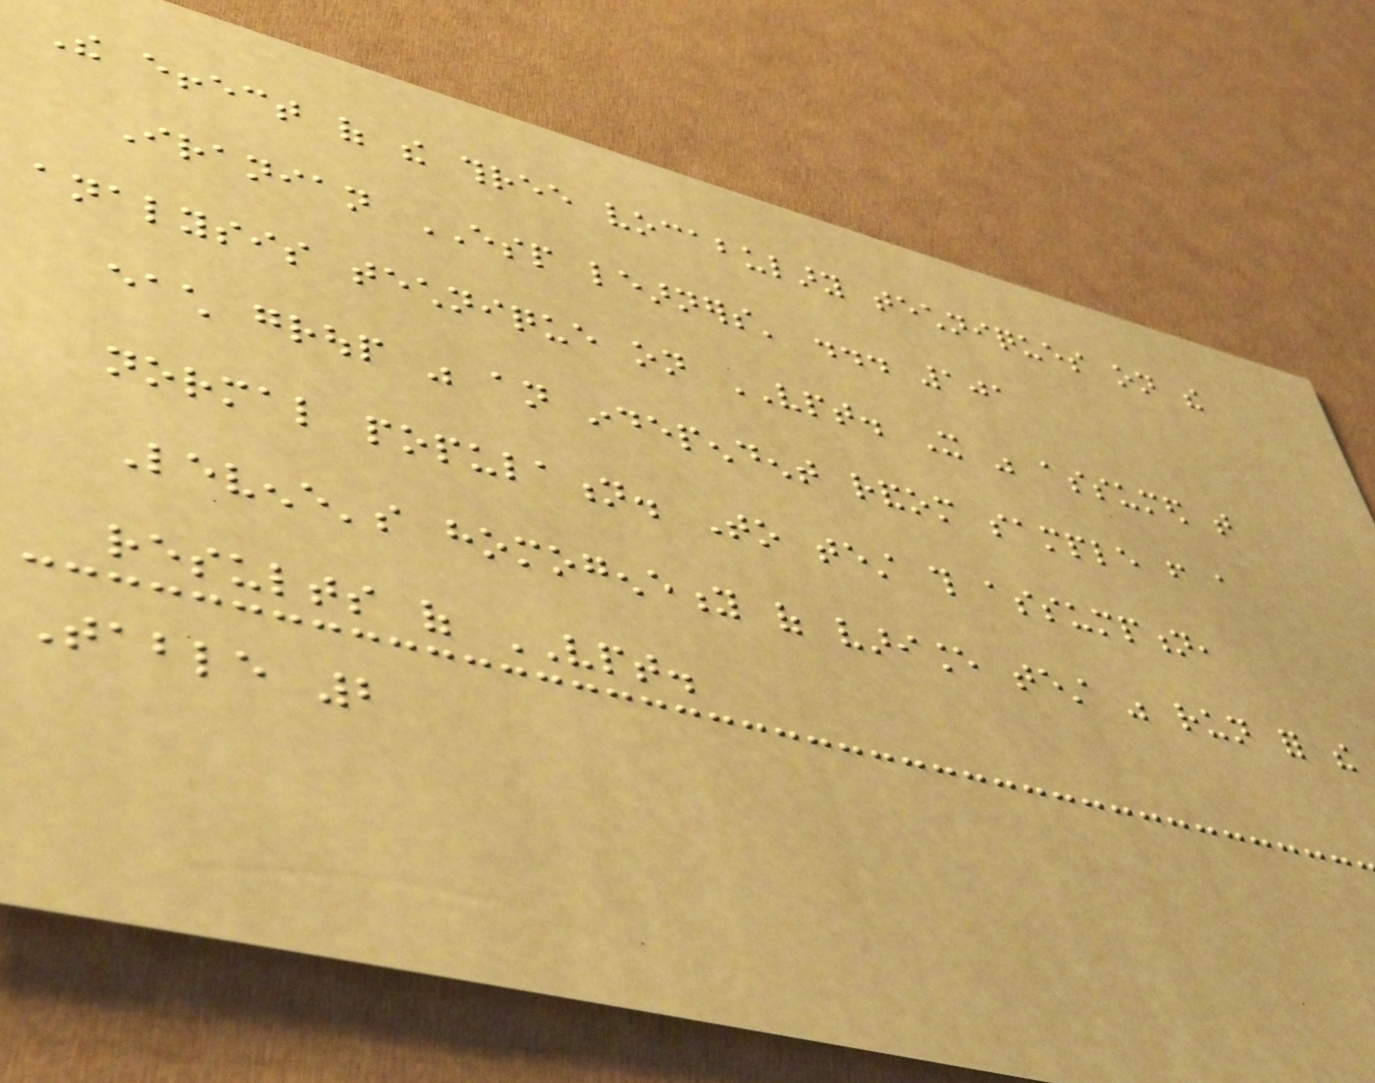The effect of the three vocabulary techniques on the
Iranian ESP learners' ... 101
analysis technique on VPT. It was assumed that
each group was an independent random sample from a
normal population. To test this assumption,
Levene's homogeneity of variance test was run for the
results of VPT.
Table 2
